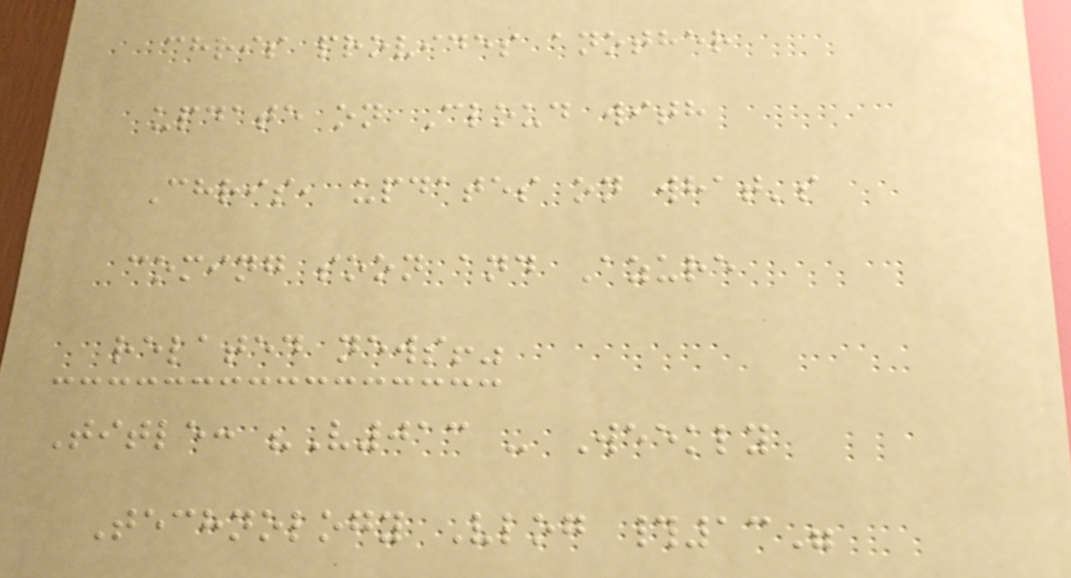chris provides another
update on Cloud with
Chris, updates on what's
coming soon and Azure
related news!"
Title: "V013 - Weekly
Technology Vlog #13"
